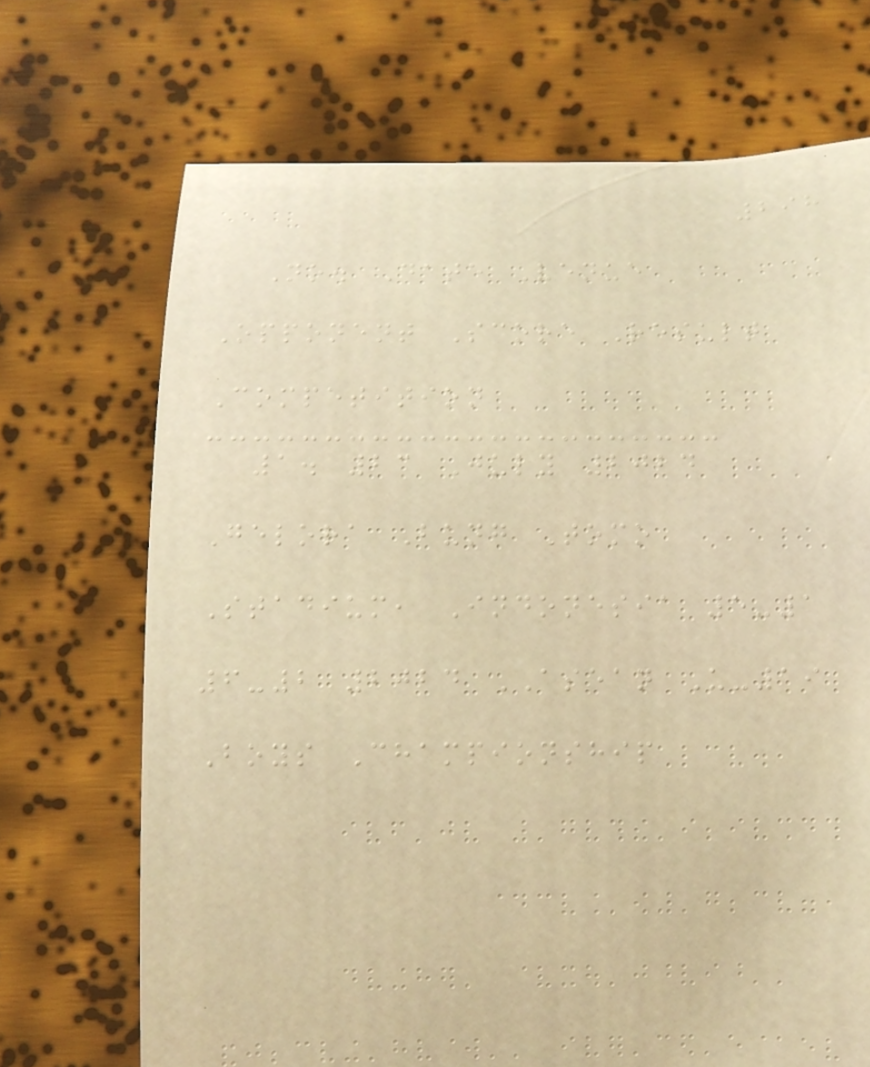298
No. Date Venue
Opponent Score Result
Competition
1. 23 July 2024
Gelora Bung Tomo
Stadium, Indonesia 5-1
6-2 2024 ASEAN U-19
Boys Championship
